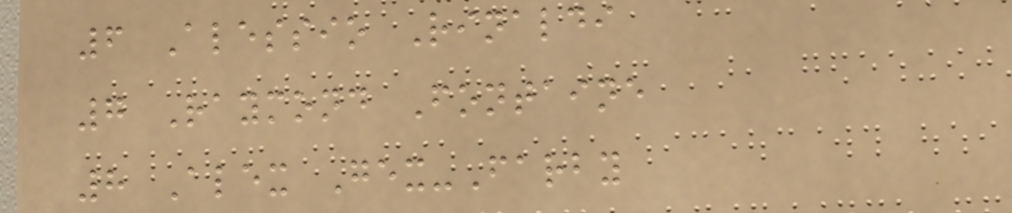6 Alessio Rinaldi
7 Raymond Fontaine
8 Alex Gex-Farby
